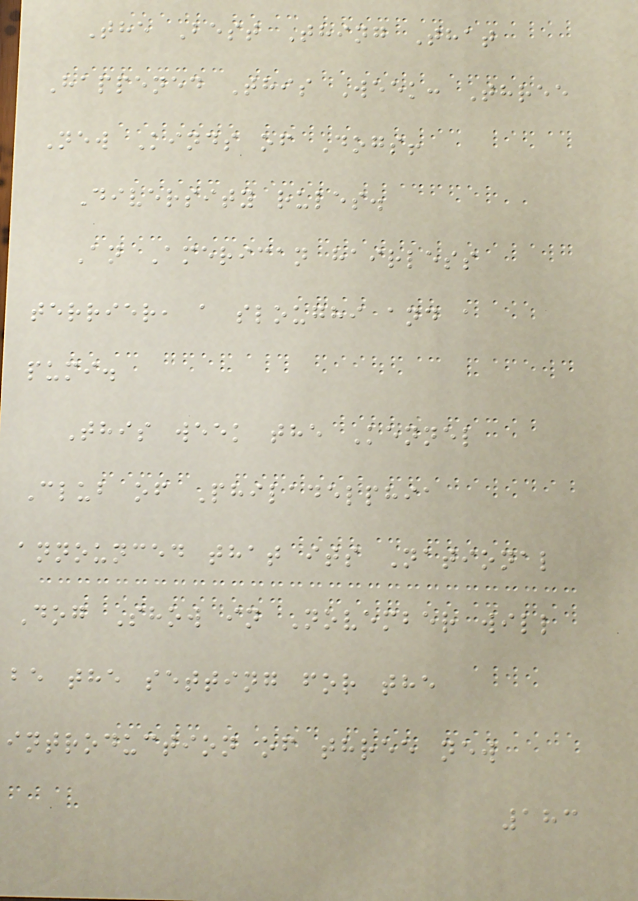The Best Thing That
Happened This Week: Three
New Kinds of Dogs!
Diversity rules.
An American hairless
terrier, a sloughi and a
pumi.
This week the Kennel
Club of Philadelphia
announced that its National
Dog Show in November will
be the setting for the
introduction of three new
183
